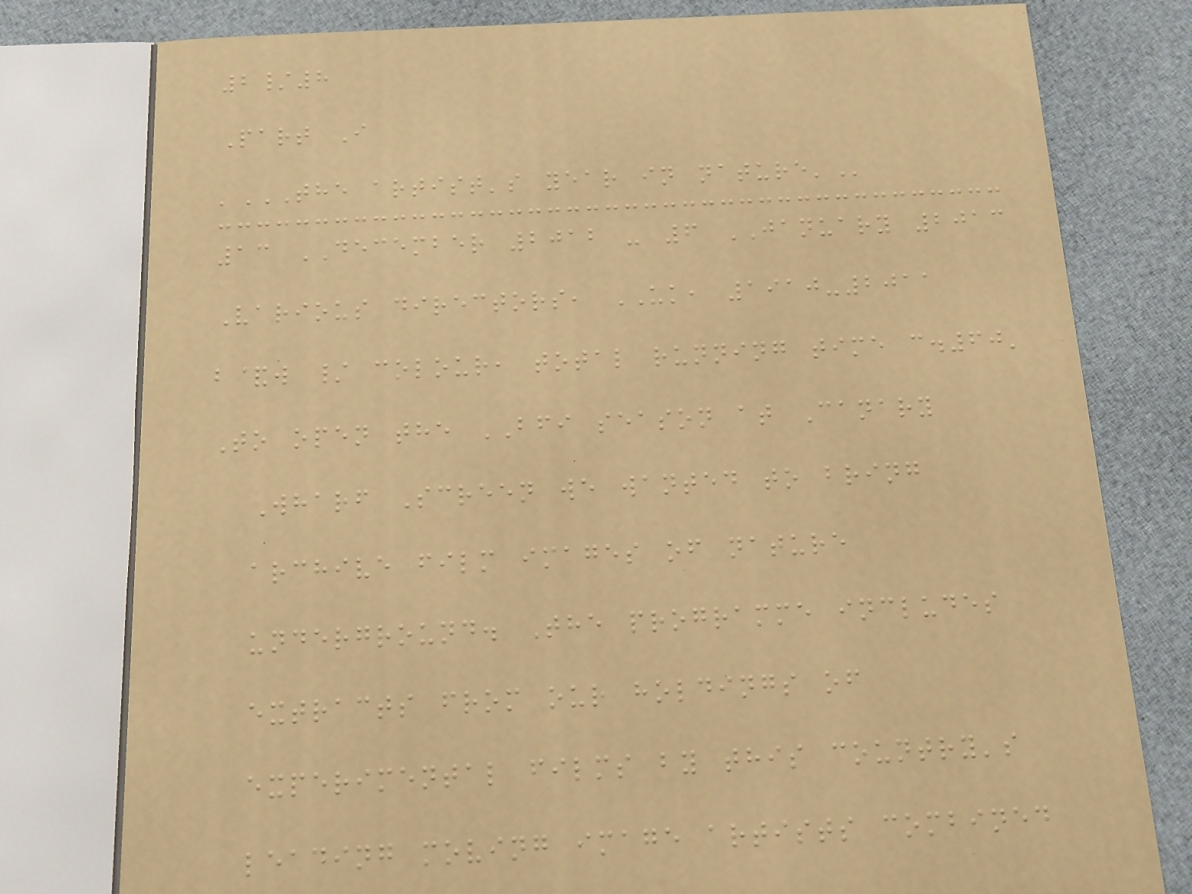2/8
Part I
'THE ARTIST'S YEAR IN NATURE'
13 DECEMBER 2012 - 6 JANUARY 2013
Various directors, UK, 1910-2011
b&w / colour, total running time c.60'
To open the BFI season at Canary
Wharf Screen we wanted to bring
archive film images of nature
underground. The programme includes
extracts from our holdings of
experimental films by this country's
leading moving image artists combined
